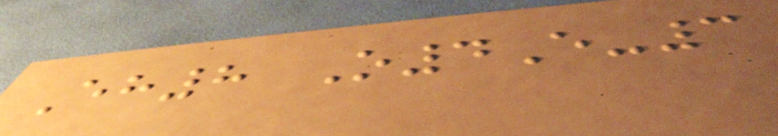Eh8 O4E-3
